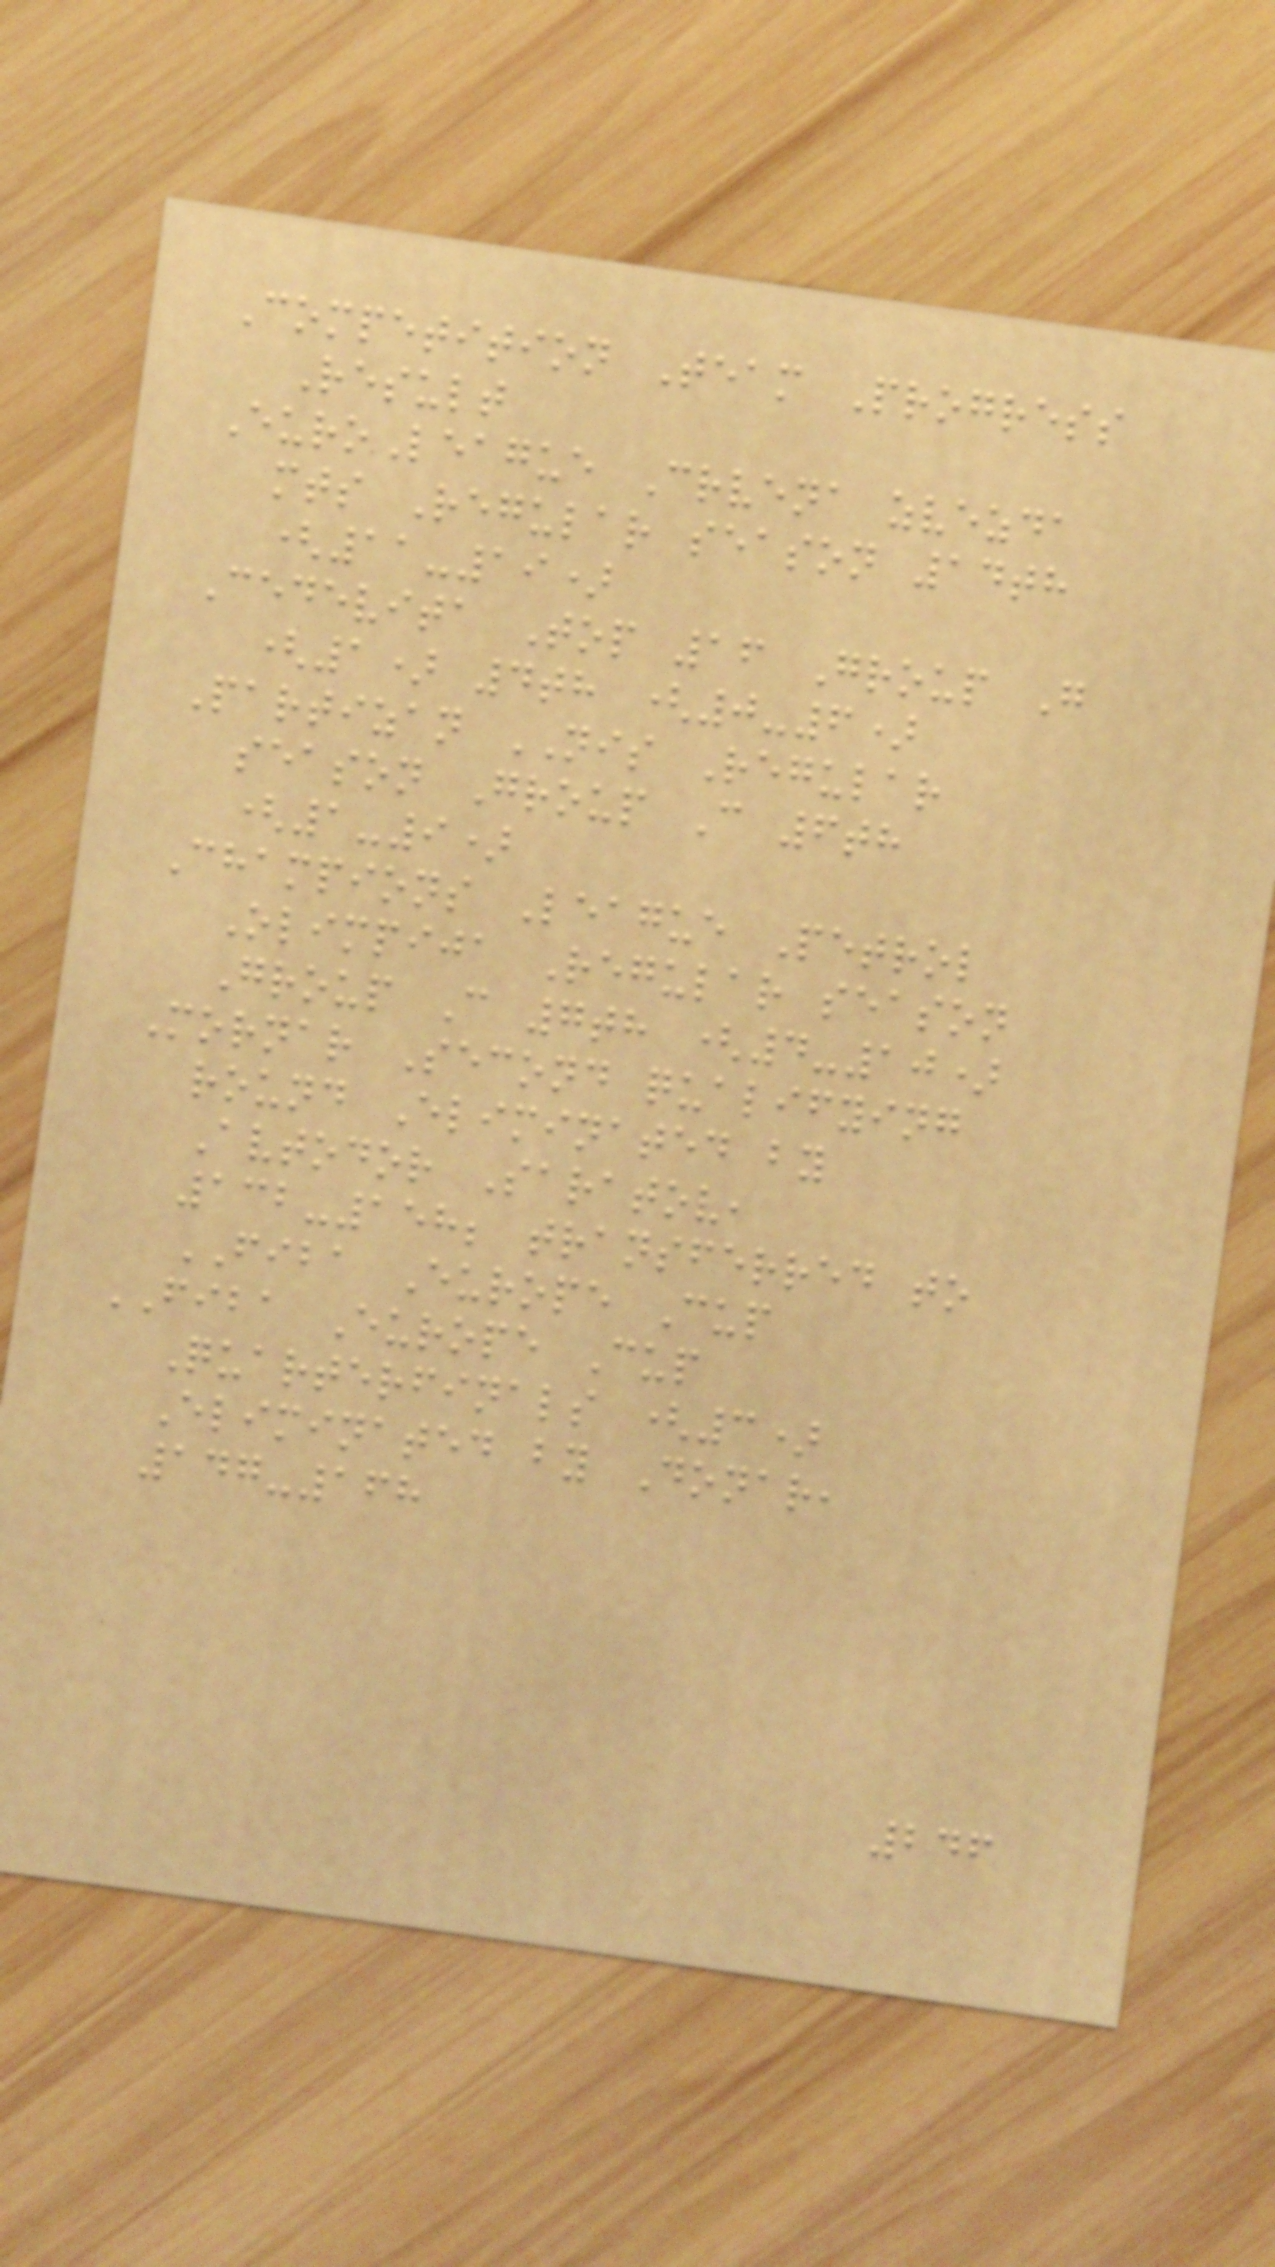Competition Team Progress
Result
EuroLeague Crvena zvezda
mts Regular season 14th
(11-19)
Cedevita Top 16 Group G
(1) 4th (0-6)
Partizan NIS Regular
season Group C 6th
(1-9)
Champions League Petrol
Olimpija Regular season
Group C 7th (4-10)
Mornar Second qualifying
round Eliminated by
Avtodor Saratov,
132-158; transferred to
FIBA Europe Cup
FIBA Europe Cup
Quarterfinals (3)
Eliminated by Donar,
147-168
246
